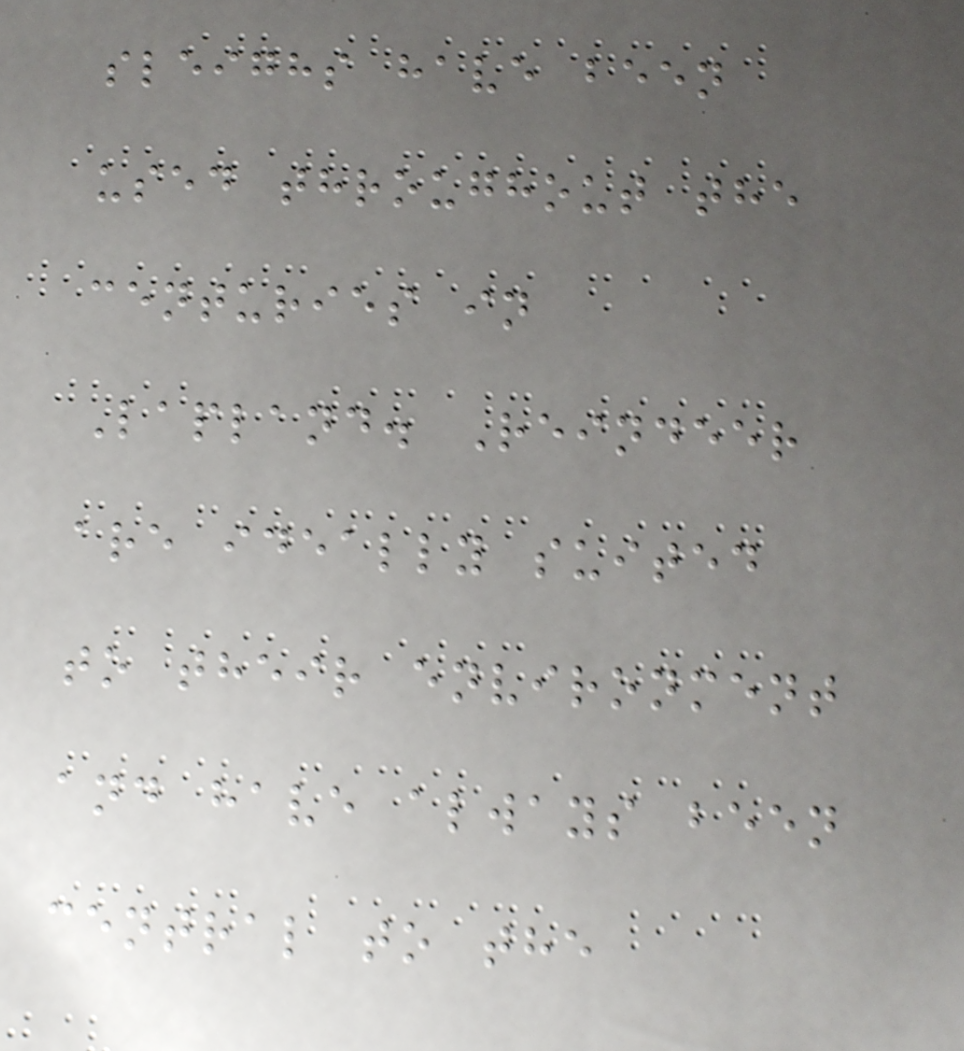sleighs have been
used throughout the
centuries in
Lapland. Reindeer
are ideally suited
to their environment
and have always been
central to the
